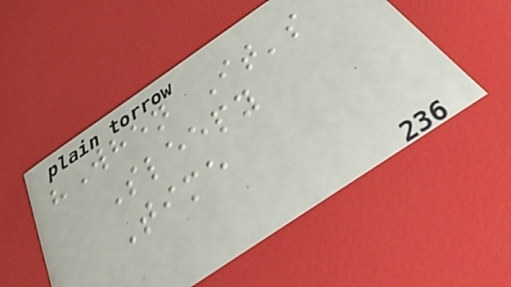"When It's
Sleepy
Time
